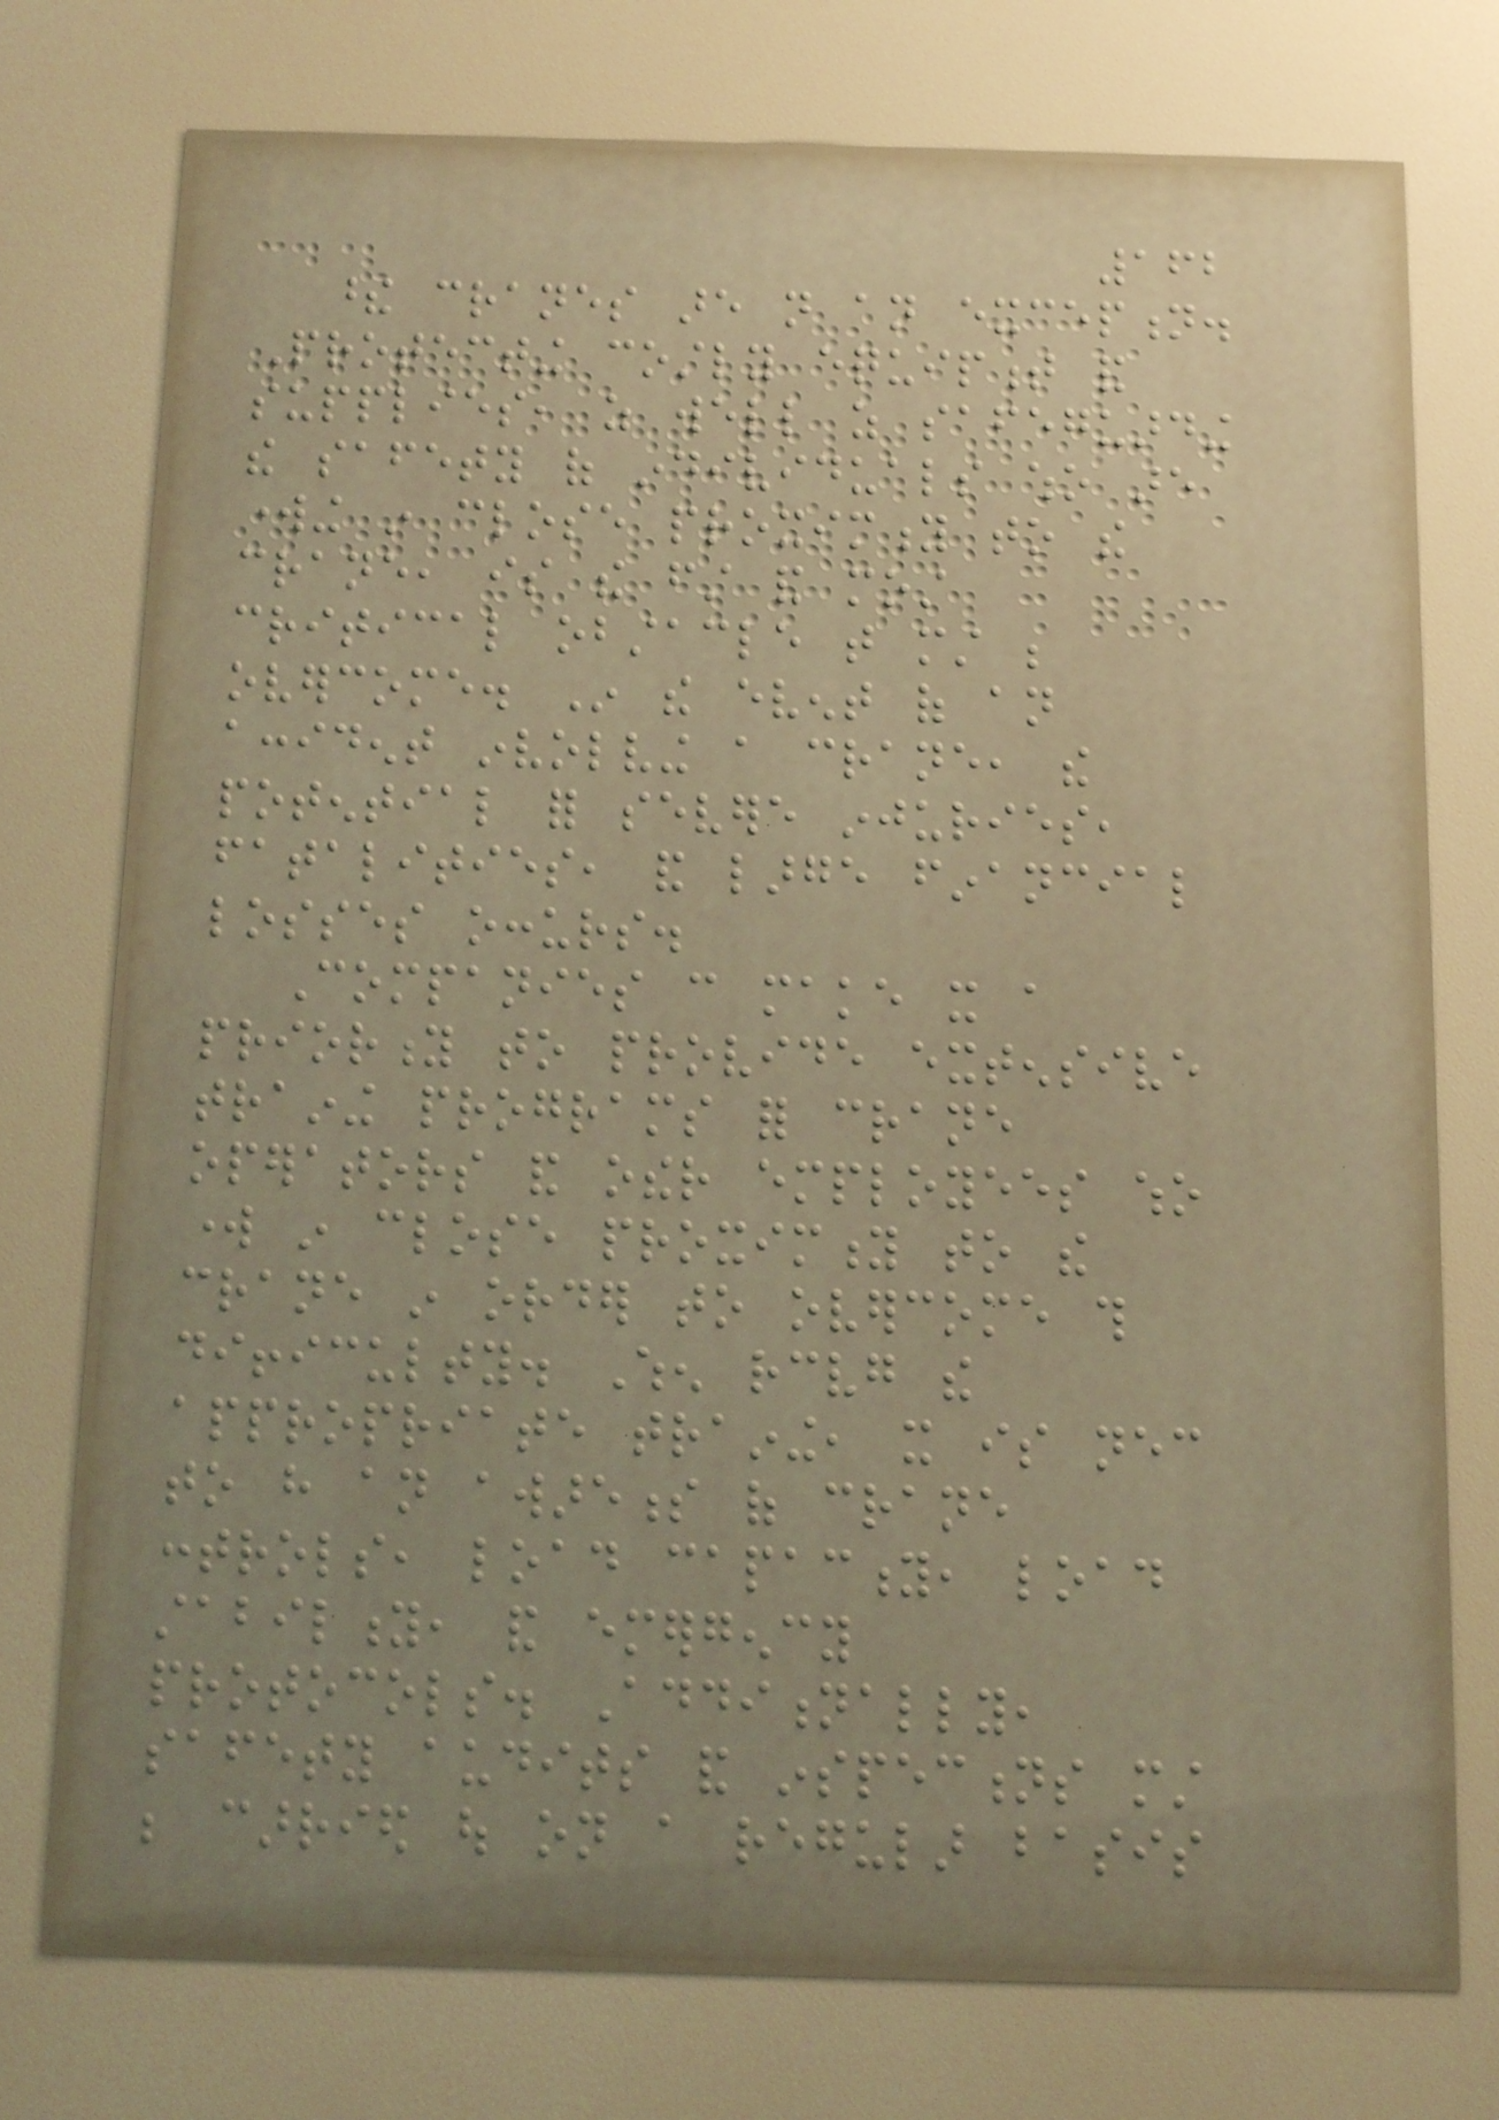162
these cranes are not an exception.
Protecting costly equipment and
supplies, as well as safeguarding
the safety of individuals who are
working in close proximity to the
crane, is the first and most
critical obstacle that must be
overcome. In the event of an
accident involving a crane, the
potential for severe injuries,
fatalities, and large financial
losses occurs.
Companies can make it a
priority to provide extensive
training programs for crane
operators and other employees who
work in close proximity to the
crane in order to overcome this
difficulty. When receiving the
appropriate training, it is necessary
to have an awareness of crane
controls, load capacity, load
stability, and emergency
protocols. Additionally,
safety audits and inspections must
be carried out on a regular basis
